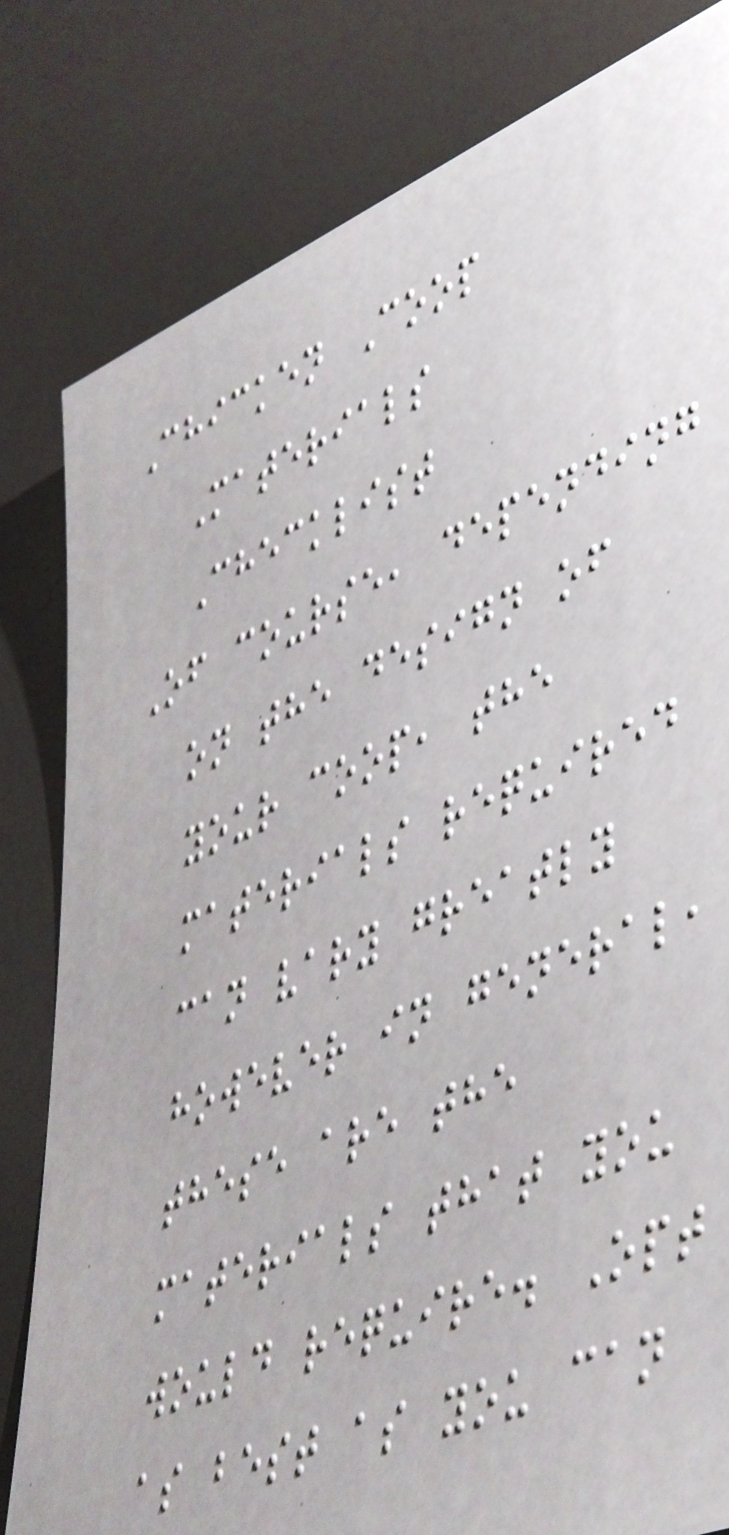Chicken Coop
Materials
Checklist
Of course, depending
on the design of
your coop, the
materials required
can vary greatly
however in general,
these are the
materials that you
would require. Opt
as best as you can
